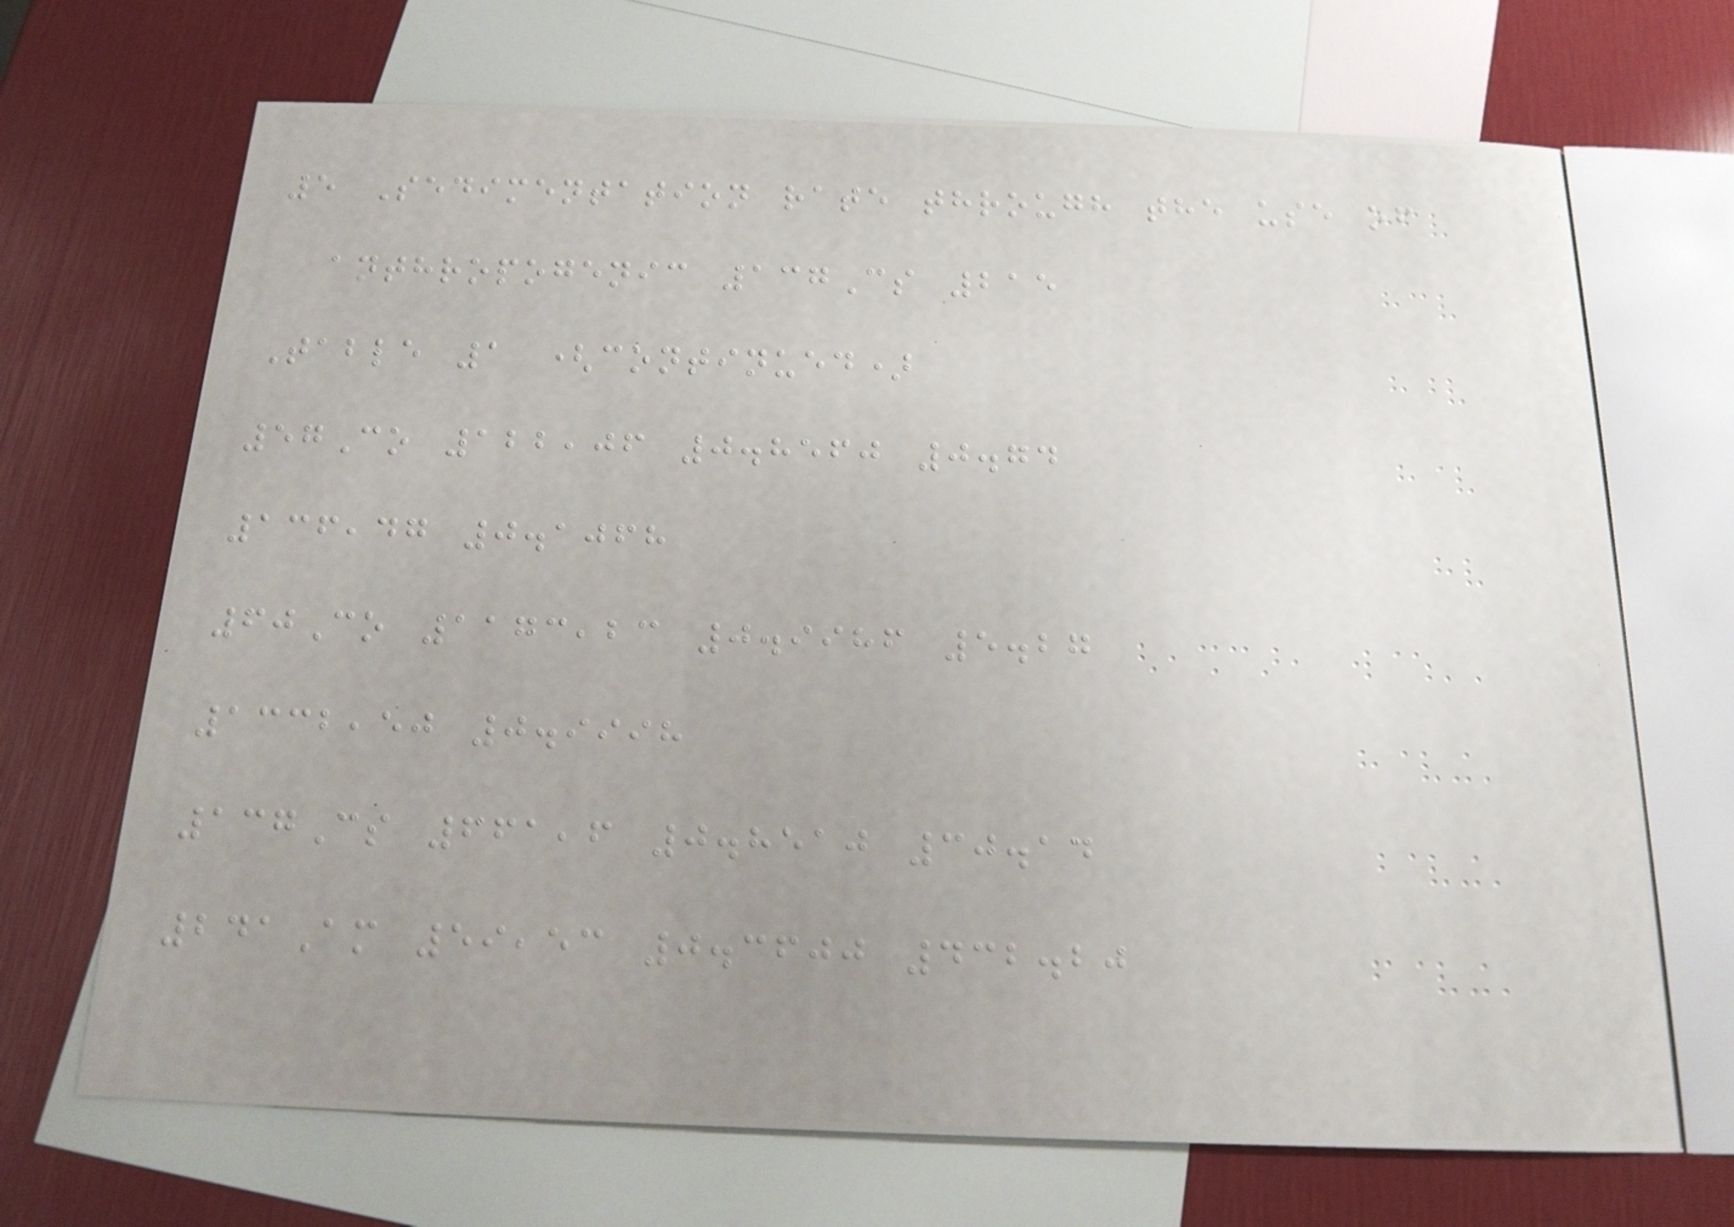5 Sedimentation rate through the use of
anthropogenic 137Cs 215
Table 1 (continued)
57Co 122,06 0.8560 0.74
136,47 0.1068
60Co 1173,23 0.9986 5.27
1332,50 0.9998
137Cs 661,6 0.8510 30.14
241Am 59,53 0.3600 432.20
